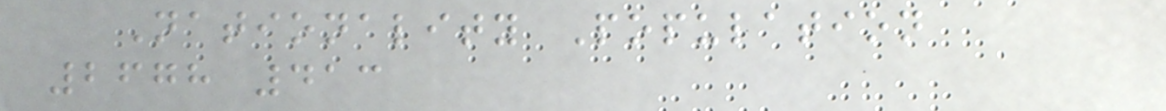Nationality Population
2678 413
